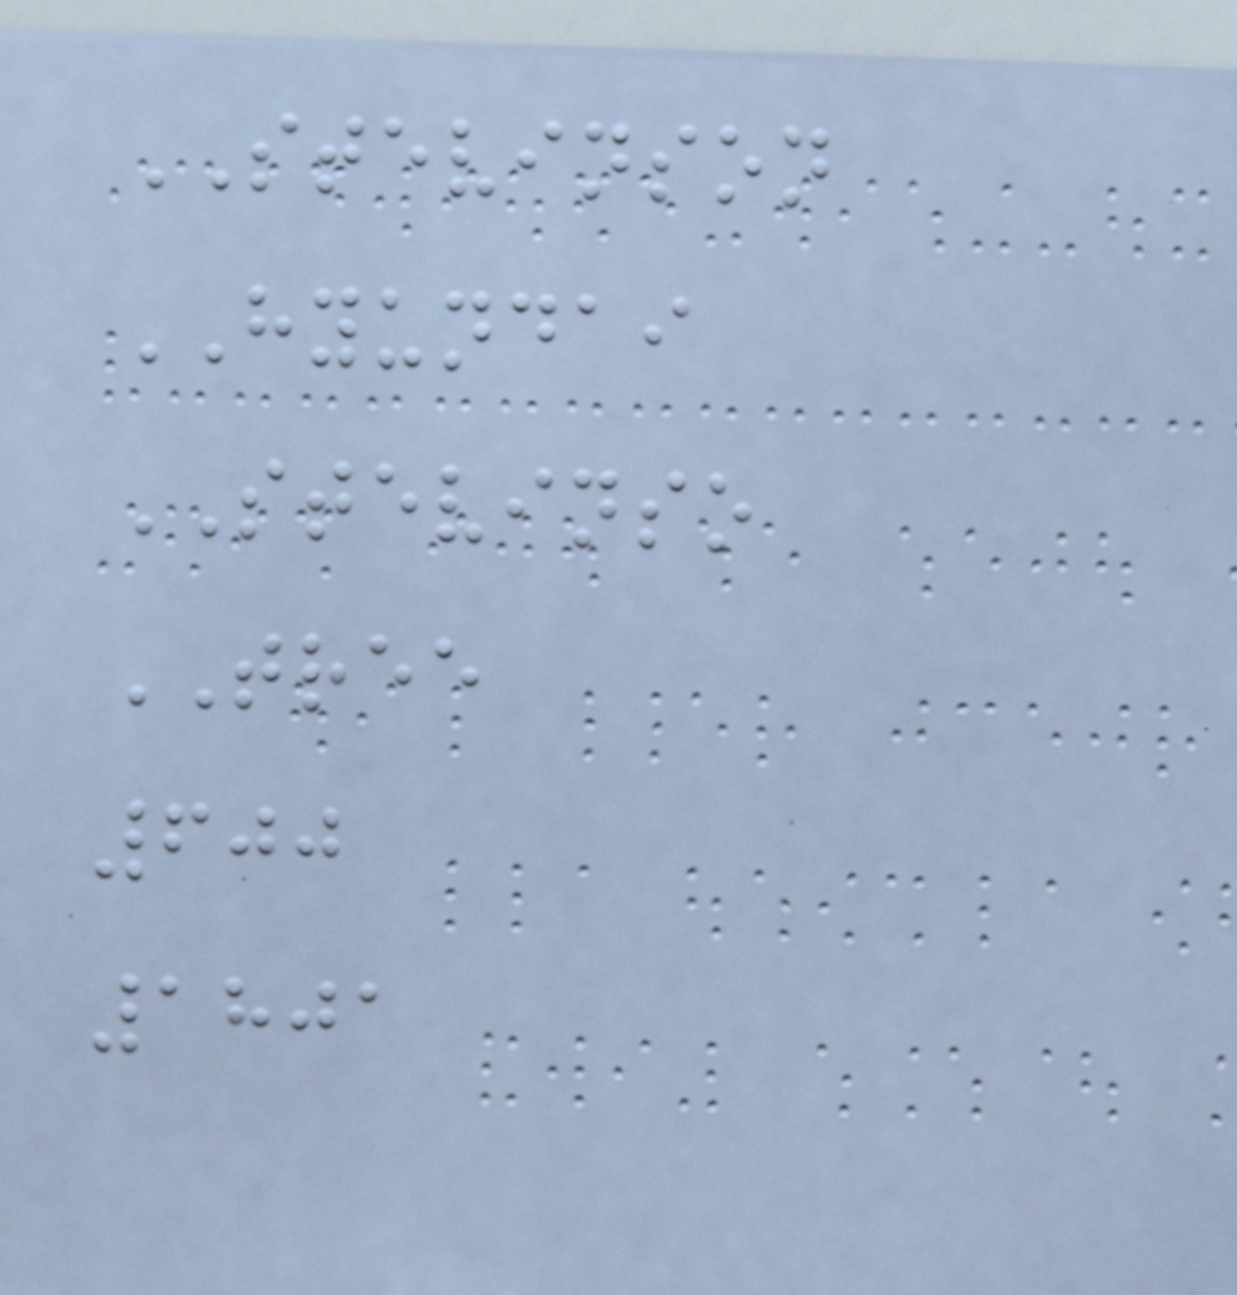STEVINSON
HYUNDAI
STEVINSO
TREE
600
1801
